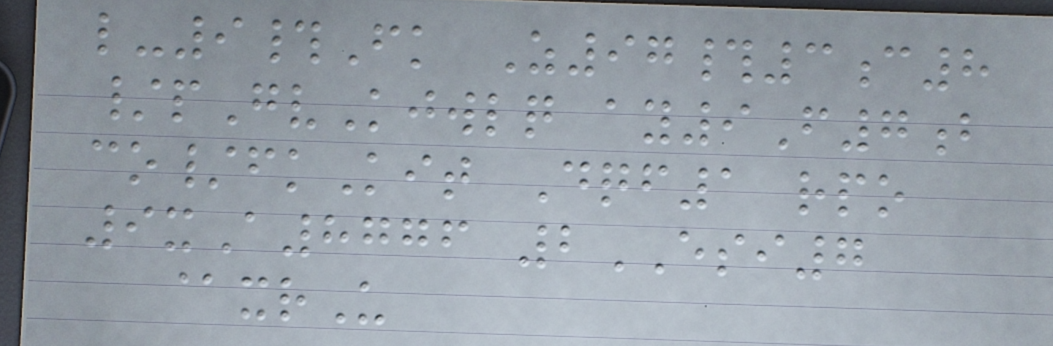l-9#Fk Z97#3c8
/pGvKjwlq ay9F7b
co/fkKit Dqf1 rpo
9xA8776 2ESI7
@xrU
